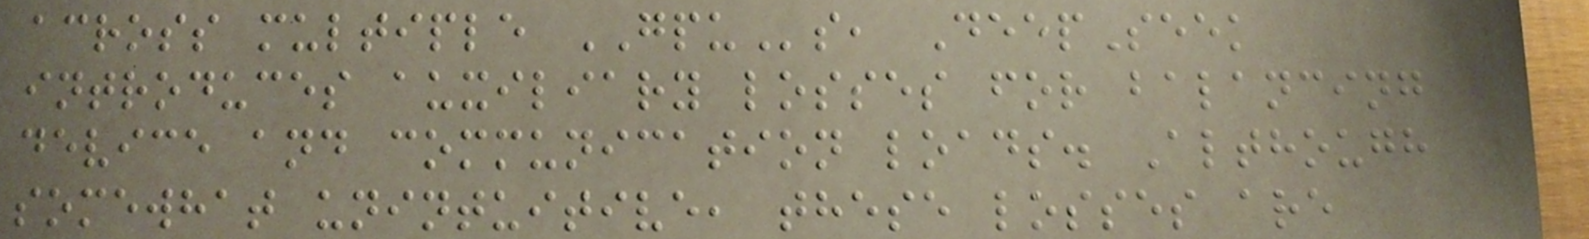across multiple GPUs, DeepSeek
introduces auxiliary losses for balancing
device and communication loads. Although
somewhat unintuitive, these losses are
